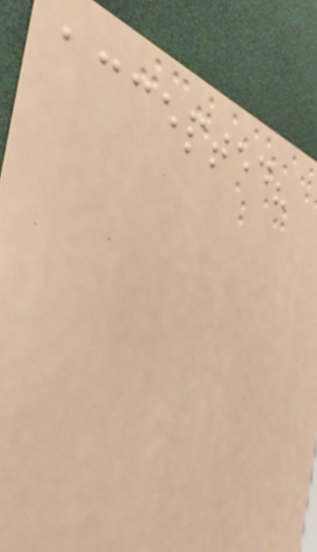accepted?
